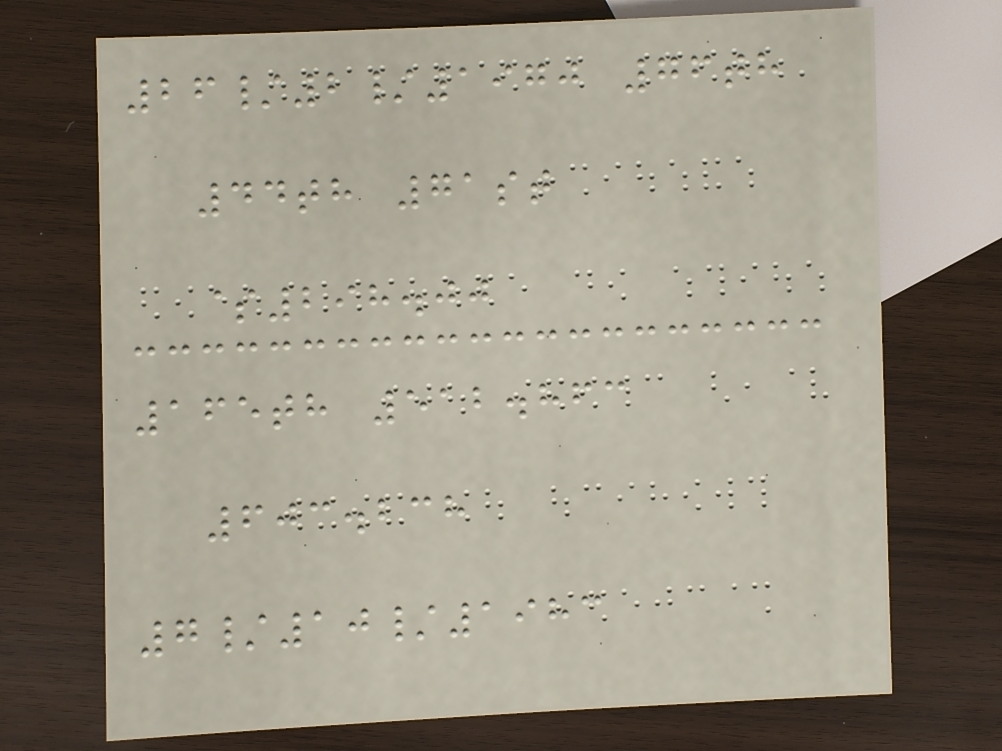26/2/1970 76th
44th 71st
$298.00
165th 512.863
603.238
7/10/1983
